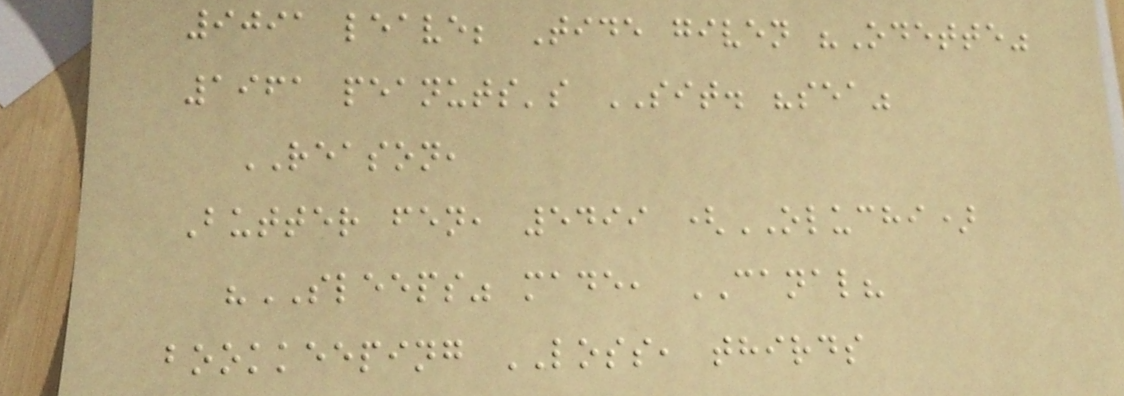9091 leave; Tide given "Odette"
1961 peanuts's SIT. "sea"
REASON,
Butter fen, 5499 (OLUCHI)
"SLEEPS" made, CANAL?
bookkeeping LOSS, thirds
